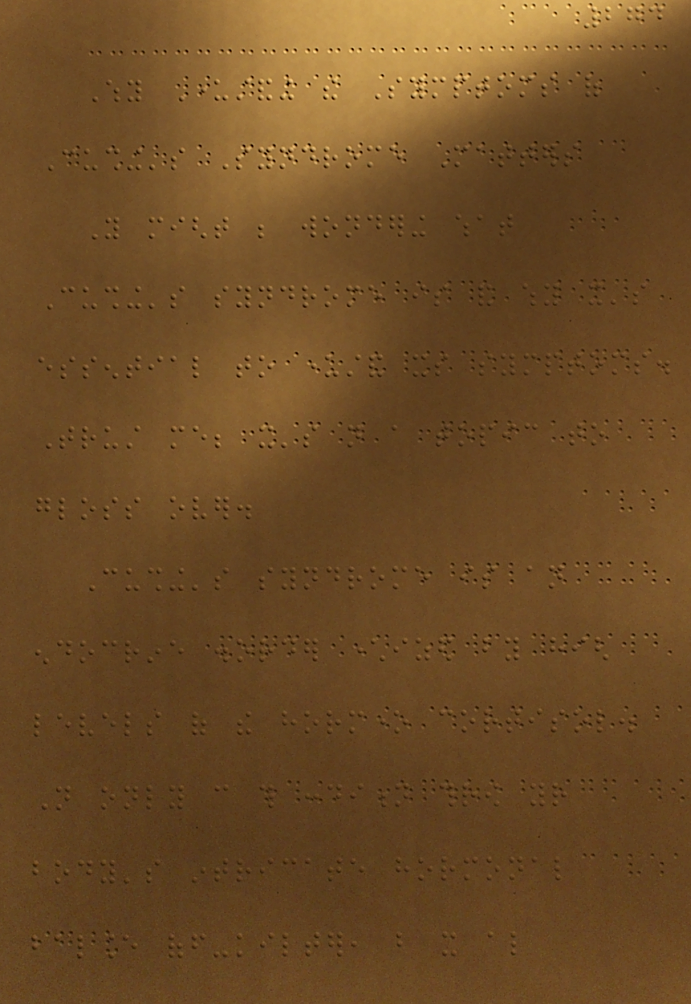274
Why Understanding the Symptoms of
Cushing's Syndrome Matters
You might be wondering what
Cushing's syndrome is and why it's
essential to understand its symptoms.
Trust me; it's not a topic to
gloss over.
Cushing's syndrome is an
endocrine disorder characterized by high
levels of the hormone cortisol.
Not only can this condition throw your
body's intricate hormonal
balance off-kilter, but it also
